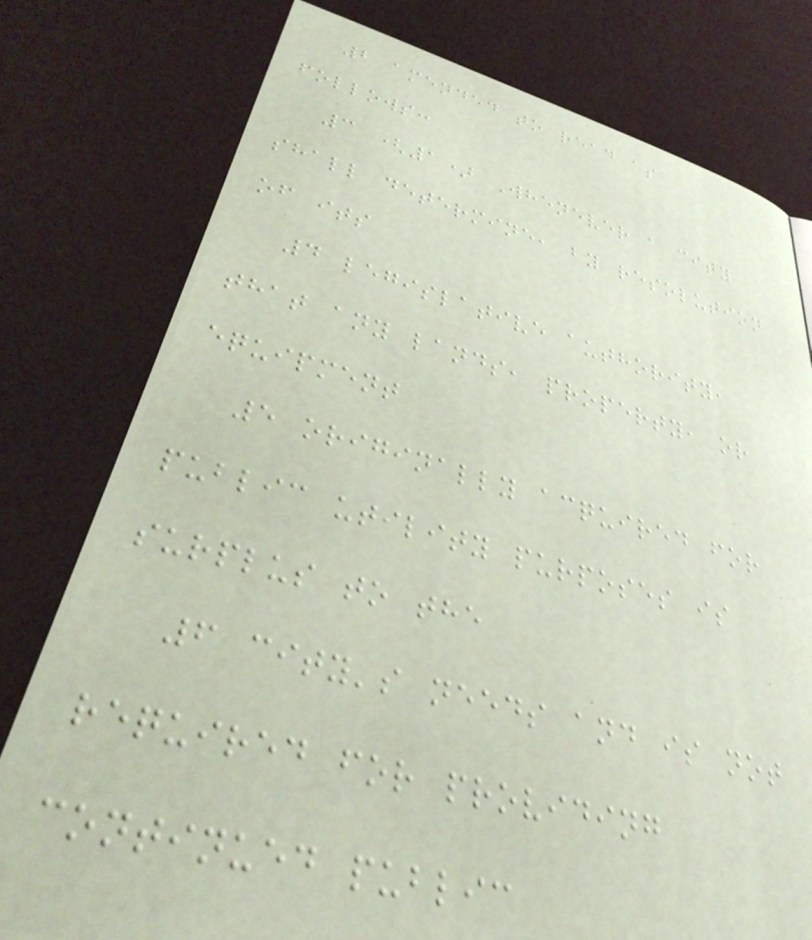2 amended to read as
follows:
3 (1) Whenever a city
shall determine, by resolution
of its
4 legislative authority,
that any lands, property, or
equipment
5 originally acquired for
public utility purposes is
surplus to the
6 city's needs and is not
required for providing
continued public
